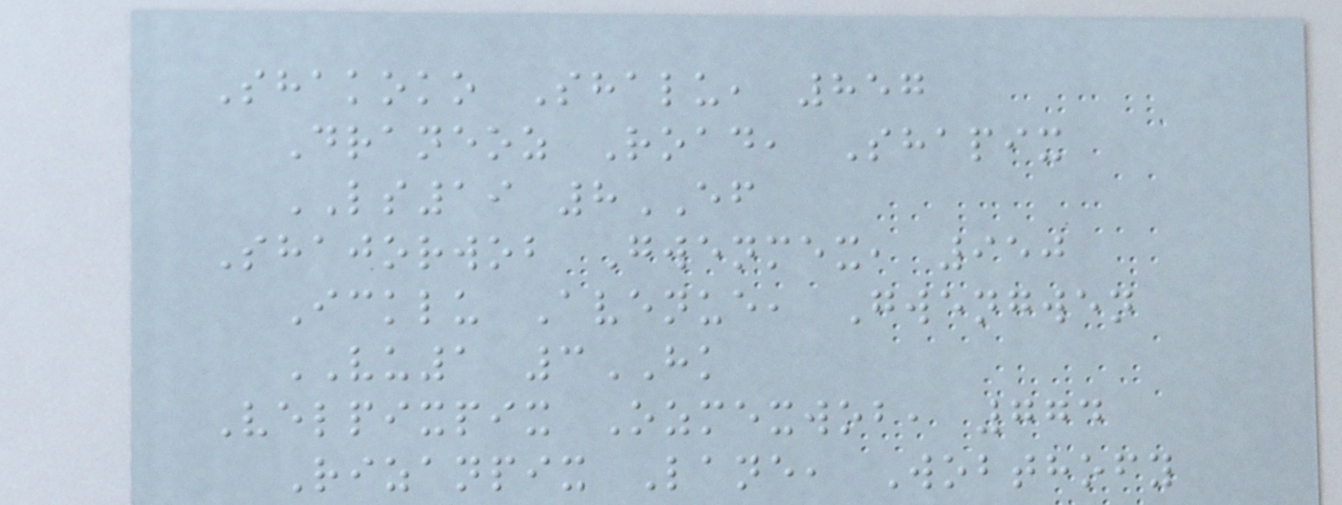Shakoko Shalu, 857
Draneoz Road, Shapix
LS19 8EF
Shajorwob Gwenmex, 950
Icklu Avenue, Gwengwen
VU1 3HK
Velpixpix Ozmexwob, 774
Rizanpix Lane, Wobthofy
